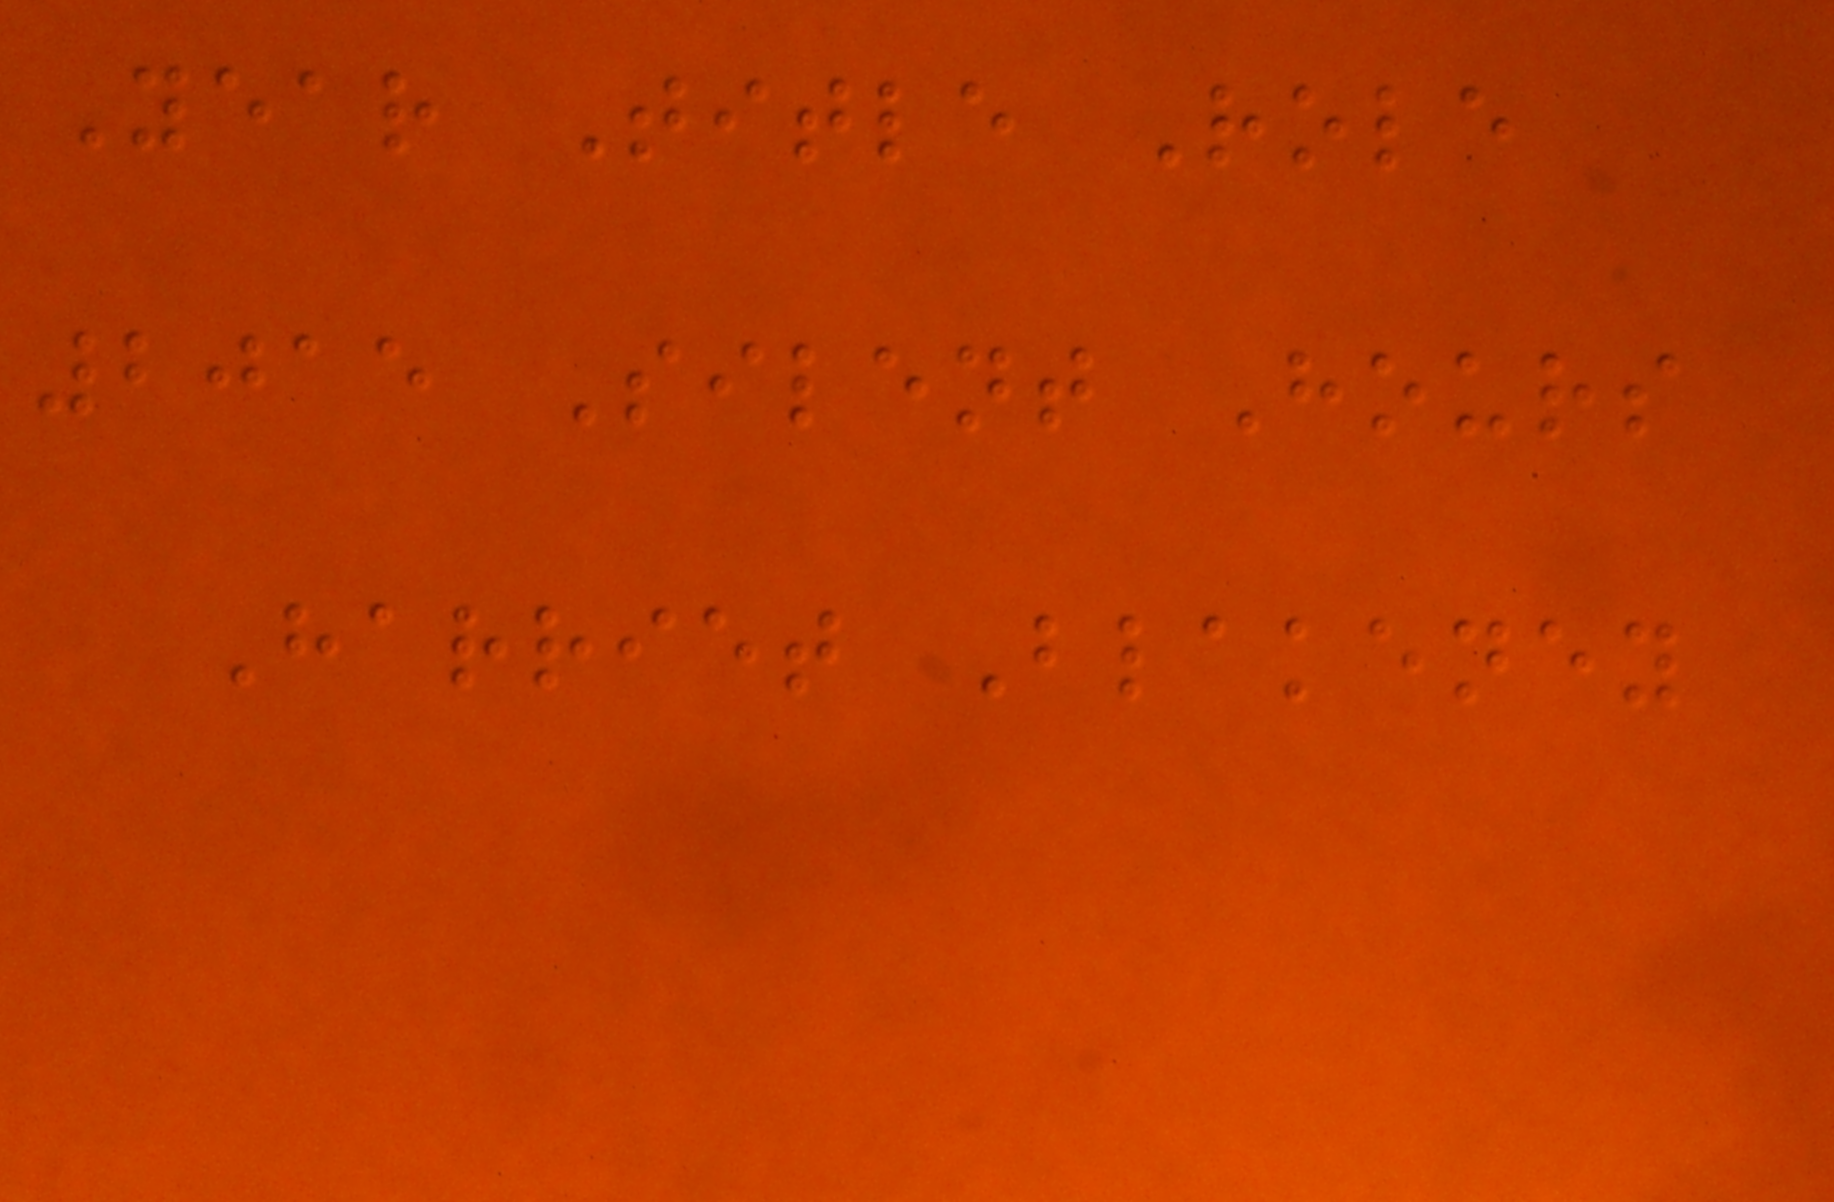Year Title Role
2015 Silent Hours
Harriet Blakeney
